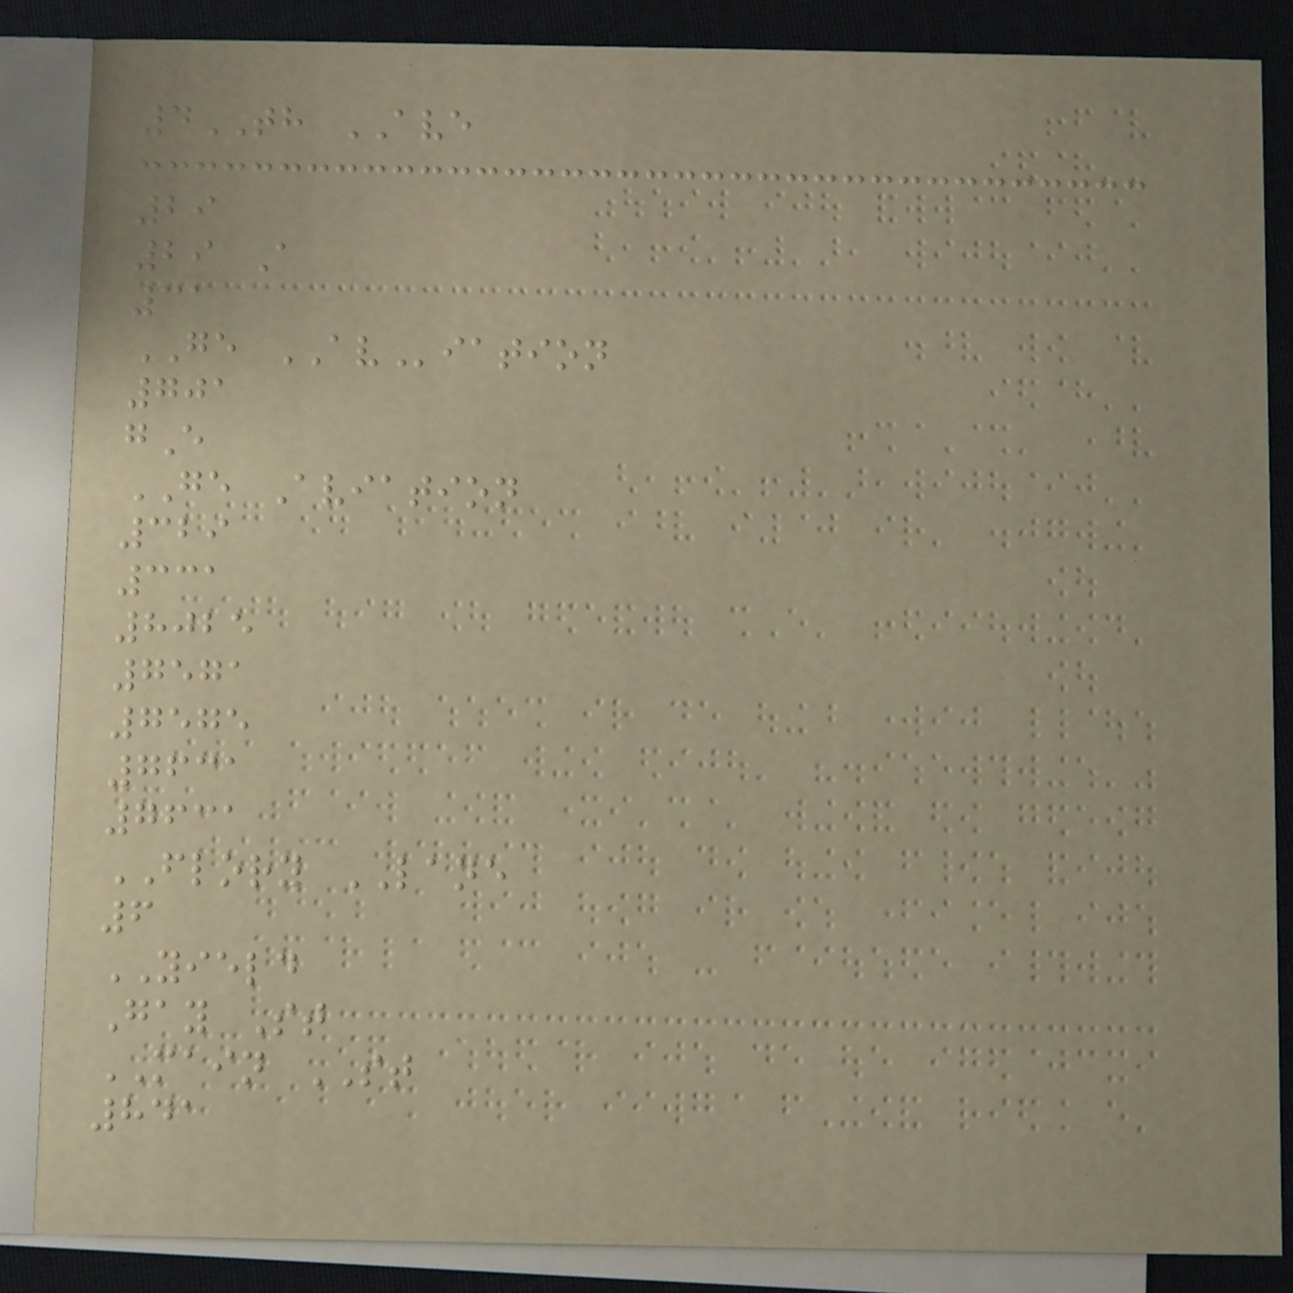4TH AVE
29
29 A
31
GE AViation
701
gE
GE Aviation
329
331
8025
7571
7575
7631
7631
FLORY LANE
6
YIELD
Gay St
MAIN ST
841
